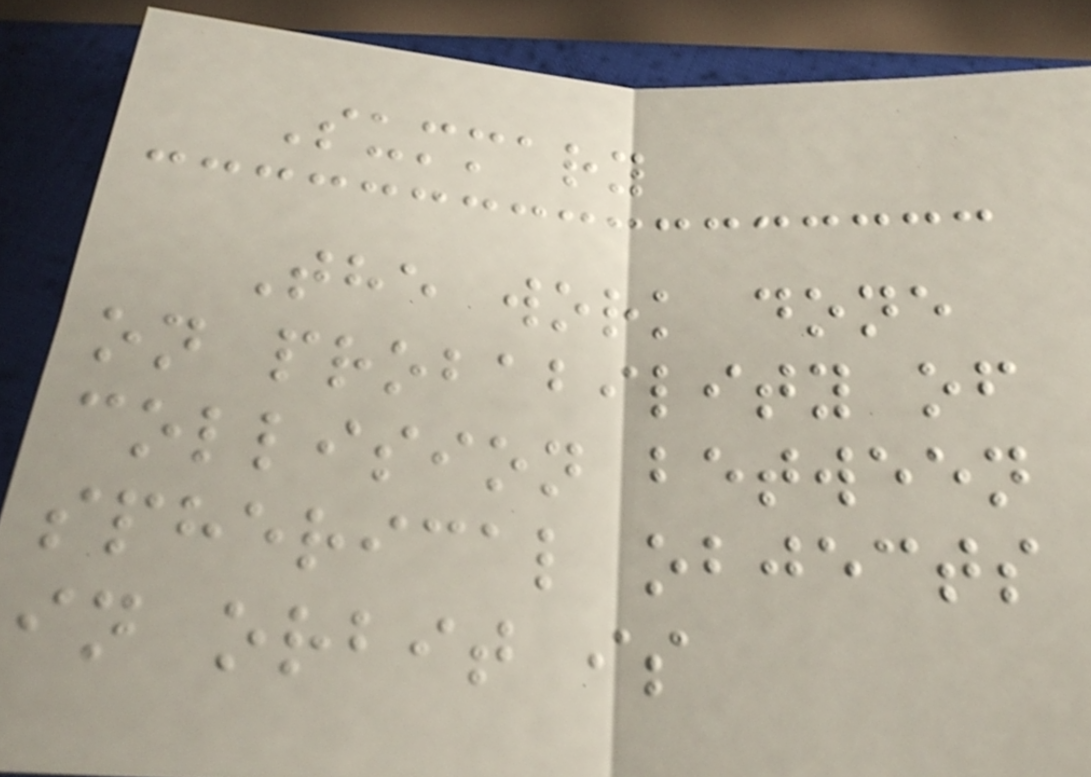Summary
The work done
on probability of
collision between
spherical objects
in orbit is
